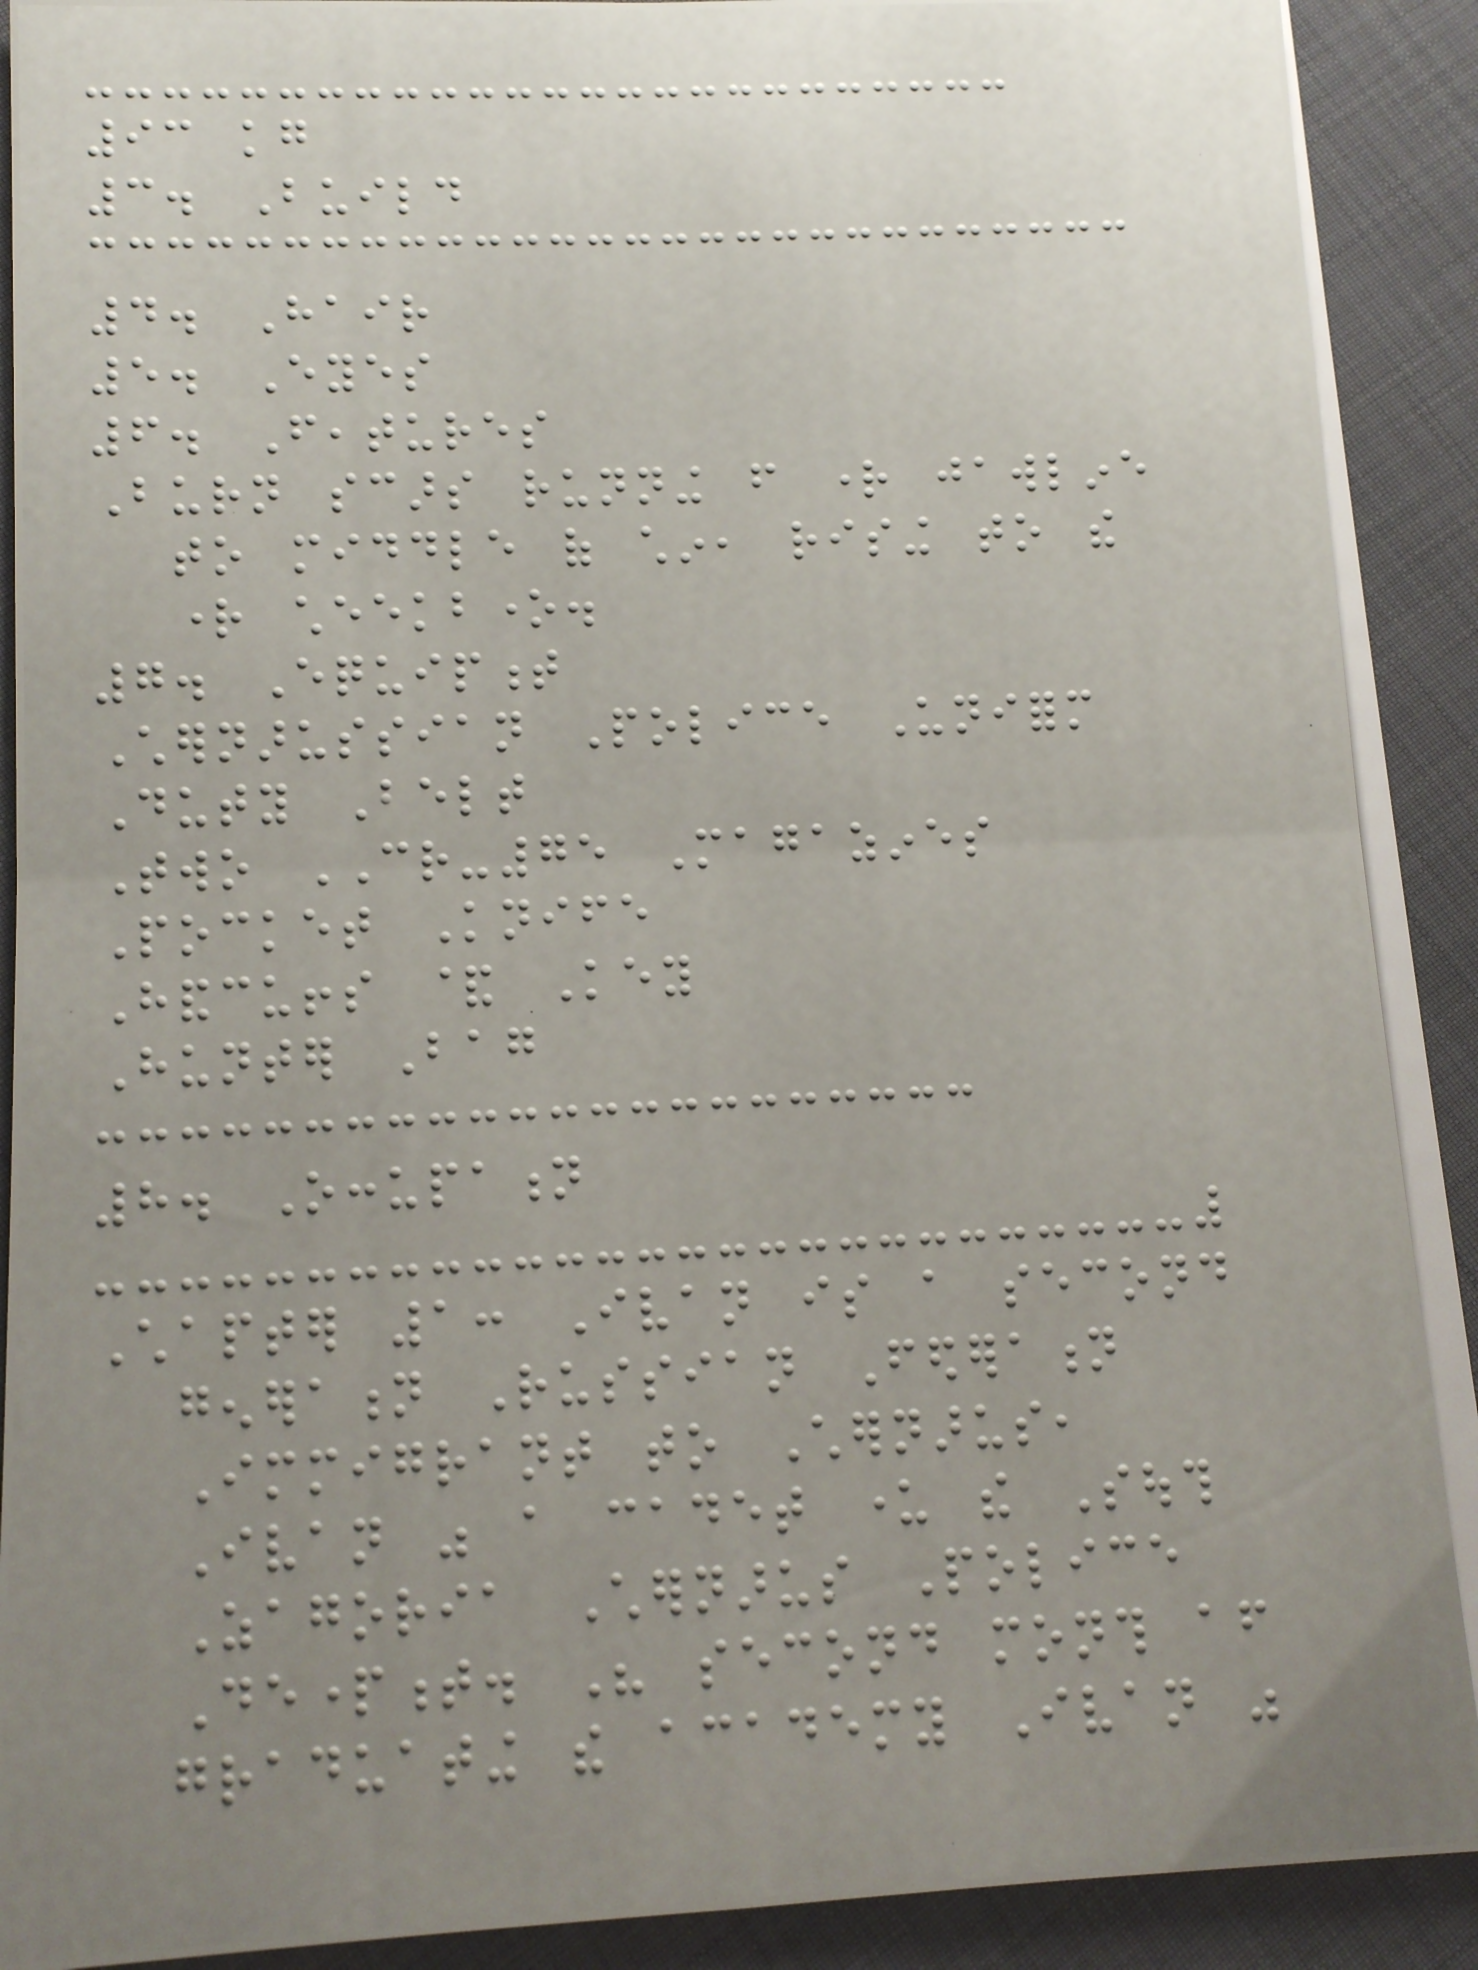93 kg
3. Build
4. Hair
5. Eyes
6. Features
Burn scars running from right jawline
to middle of chin, rising to the
right cheekbone.
7. Equipment
Chernarussian Police Uniform
Duty Belt
Two CR-75 Magazines
Pocket Knife
Handcuffs & Key
Hunter Bag
8. Occupation
Chapter 1: Ivan is a second
generation Russian Federation
Immigrant to Chernarus,
Ivan was a cadet under the South
Zagoria Chernarus Police
Department. His second month after
graduating the academy Ivan was
